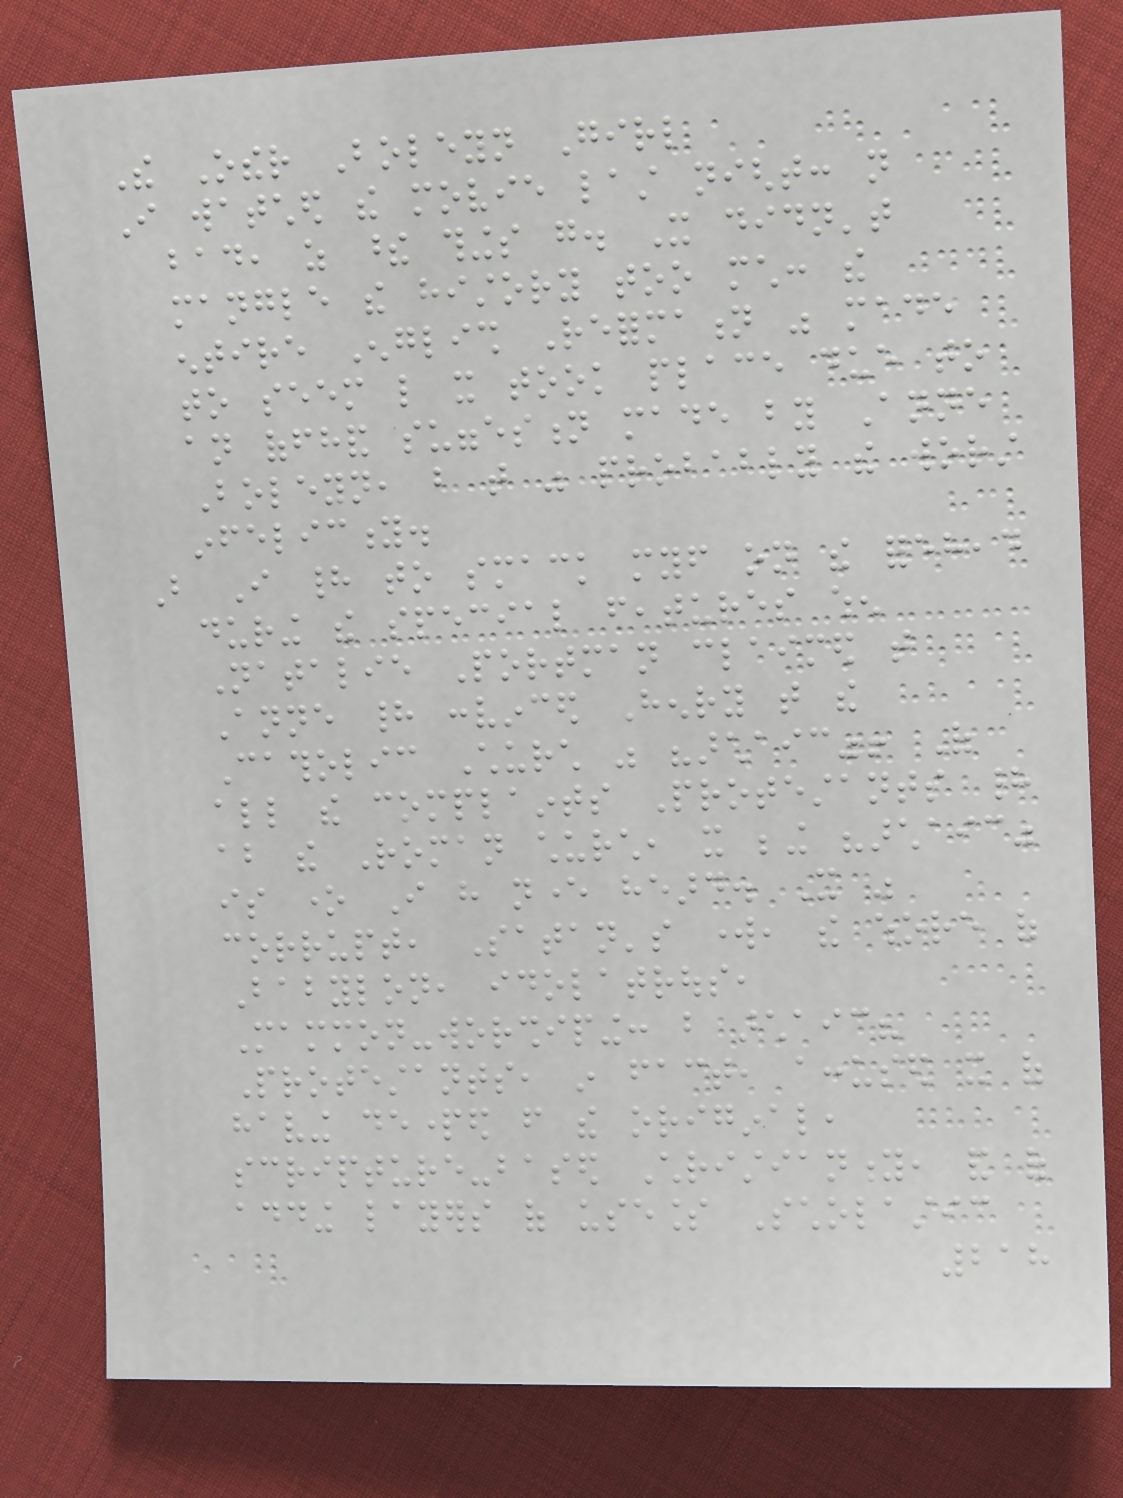The Other Boleyn Girl
I watched the movie last night: not
bad, as these things go. It didn't
mangle the history too much: the
entire English Reformation was made
to seem like it took place due to
an offhand suggestion made by Anne
Boleyn, but that was probably the worst
infelicity.
But I had to smack myself on the forehead
during the special features when
Natalie Portman claimed that
Anne had convinced Henry that the
Catholic Church was "archaic"! Of
all the complaints Protestants had
about the Roman church, it being "archaic"
is one I have never heard. It was
corrupt, Satan's work, the whore of
Babylon, idolatrous,
Mammon-worshiping: but archaic?
Protestants, in fact, accused it of
having departed from the original,
scripture-based Christianity, and of
adding layers of useless Scholastic
218
